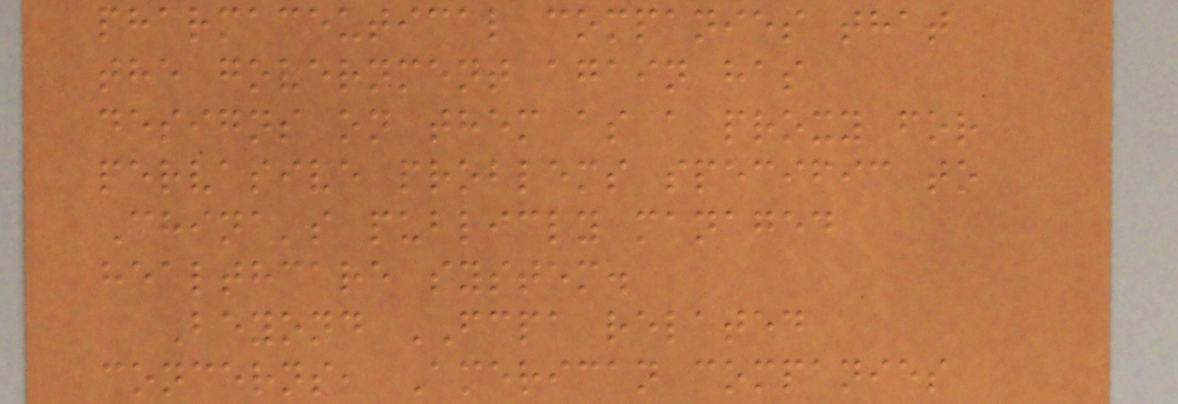pharmaceutical companies that
the government again has
designs on them as a proxy for
pervasive problems specific to
China's publicly managed
healthcare system.
Beyond FCPA related
concerns, American companies
